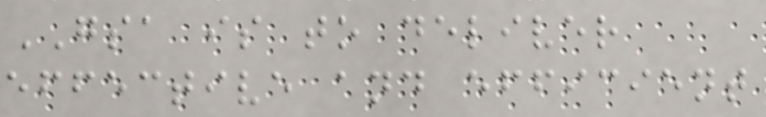GSA is to deliver
effective and efficient
